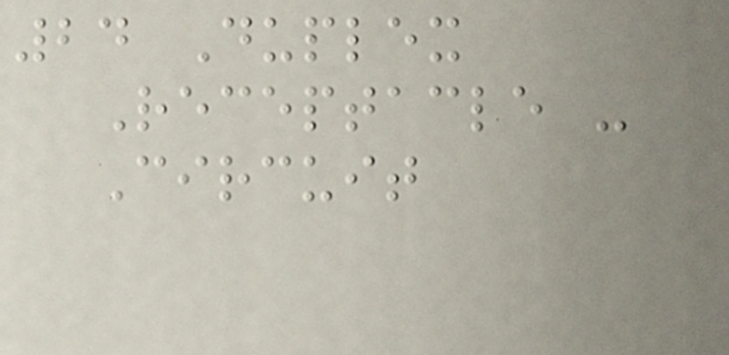24 Duplex
Receptacle -
Circuit
